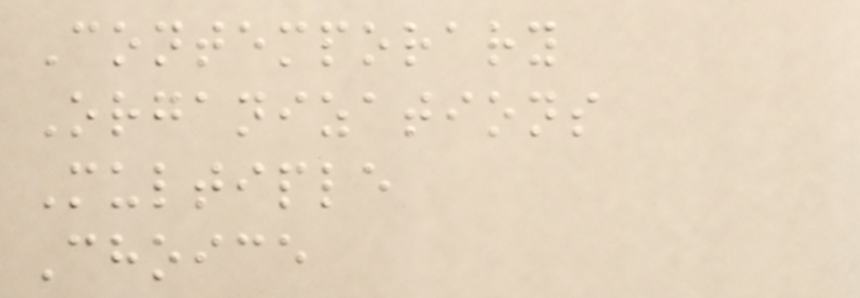Contemporary
Organizations
Multiple
Choice
